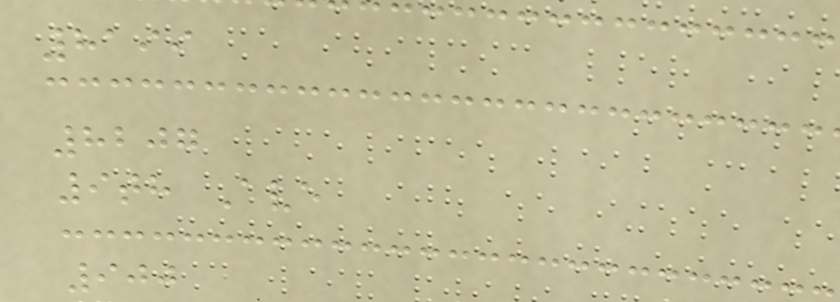8199
8207
9th Ave
900
